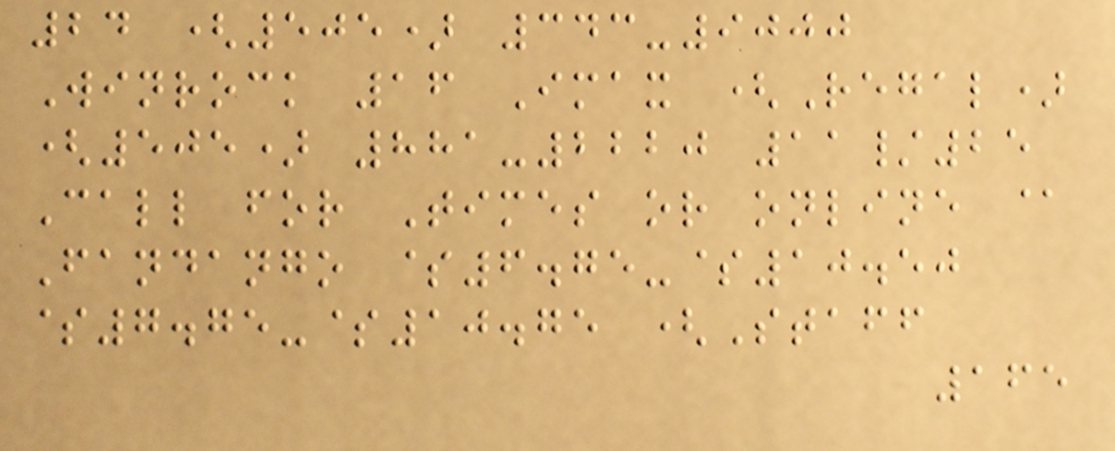24 (505) 343-9000
Winrock 16 Imax (Regal)
(505) 881-2220 11/25
Call for Times or online @
Fandango $6.75-$10.50
$7.75-$10.75 (Staff
165
